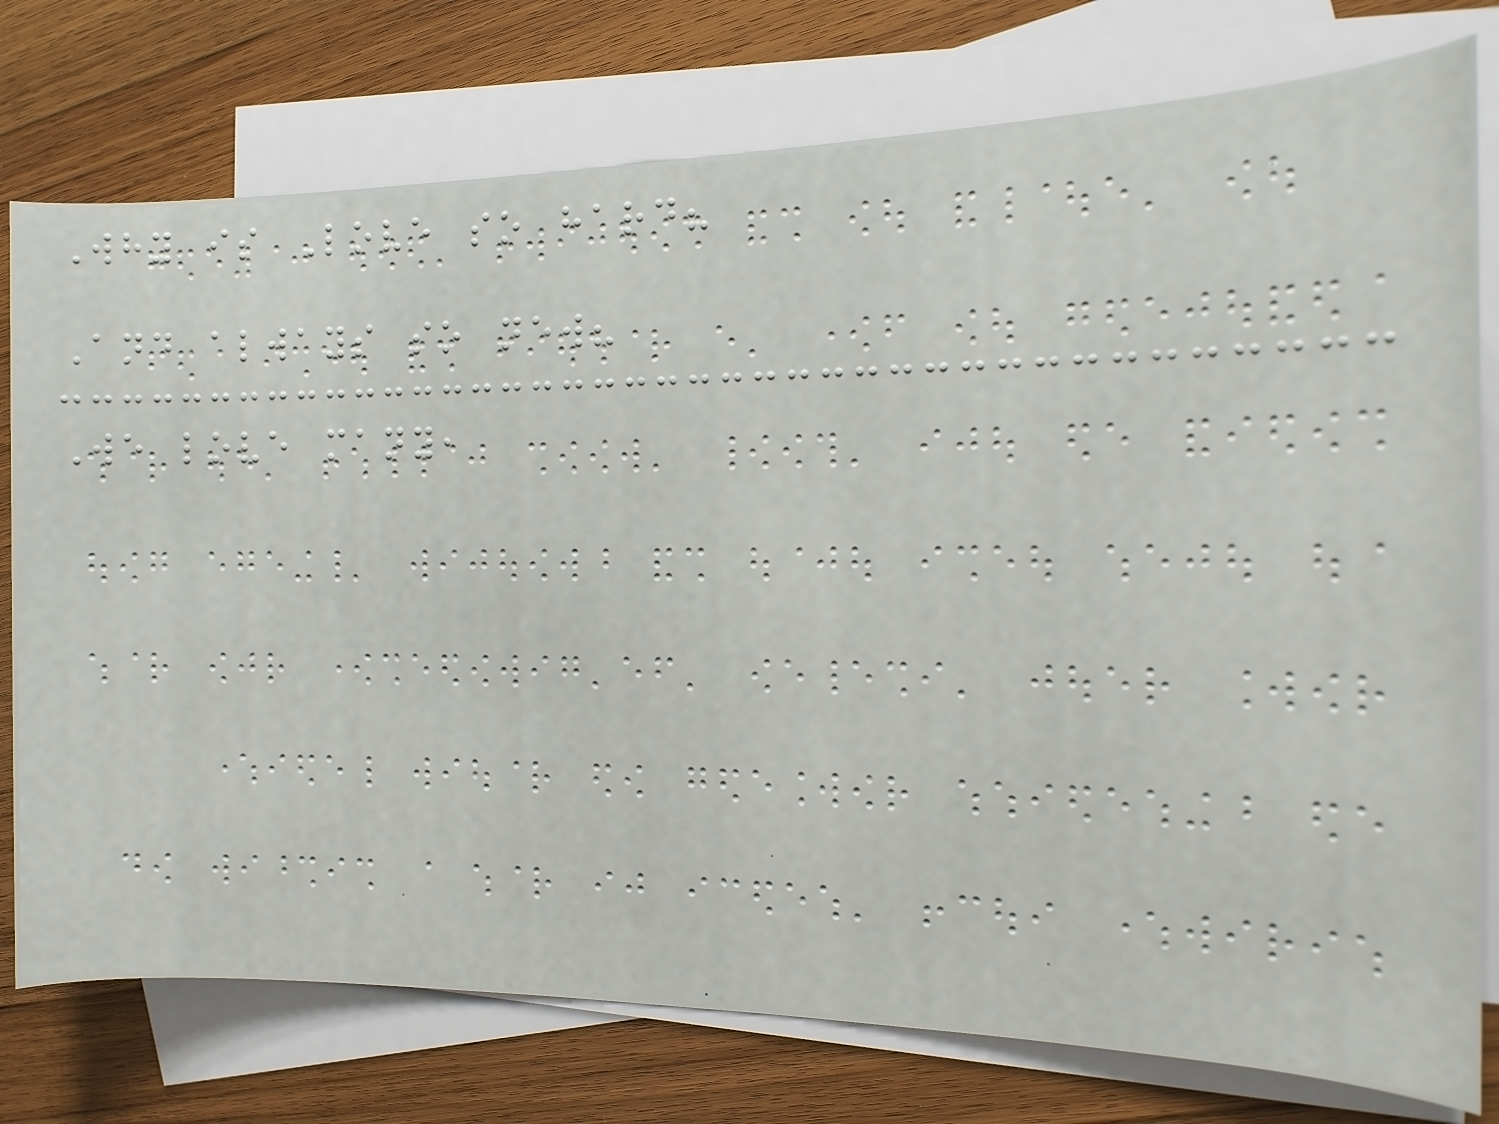Why is Love so hard?
And always so new?
We love many,
